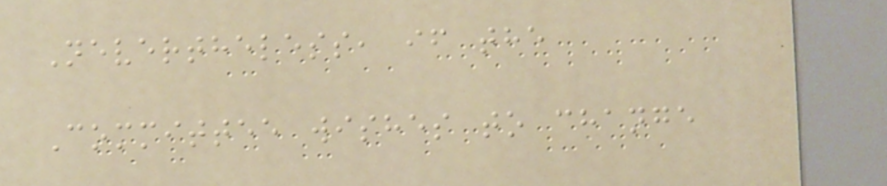Nevertheless, if the
Committee wishes to change
